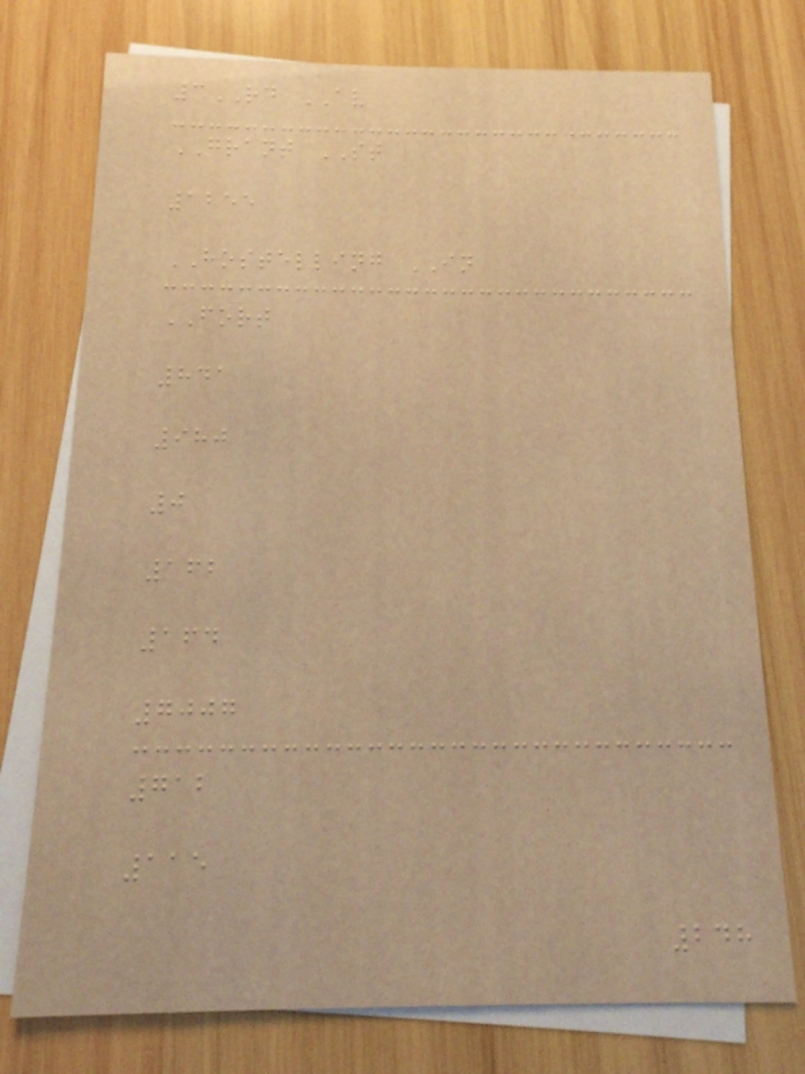3RD AV
GRANT ST
1255
HOSTELLING IN
FORT
841
980
0
162
164
7007
712
115
248
